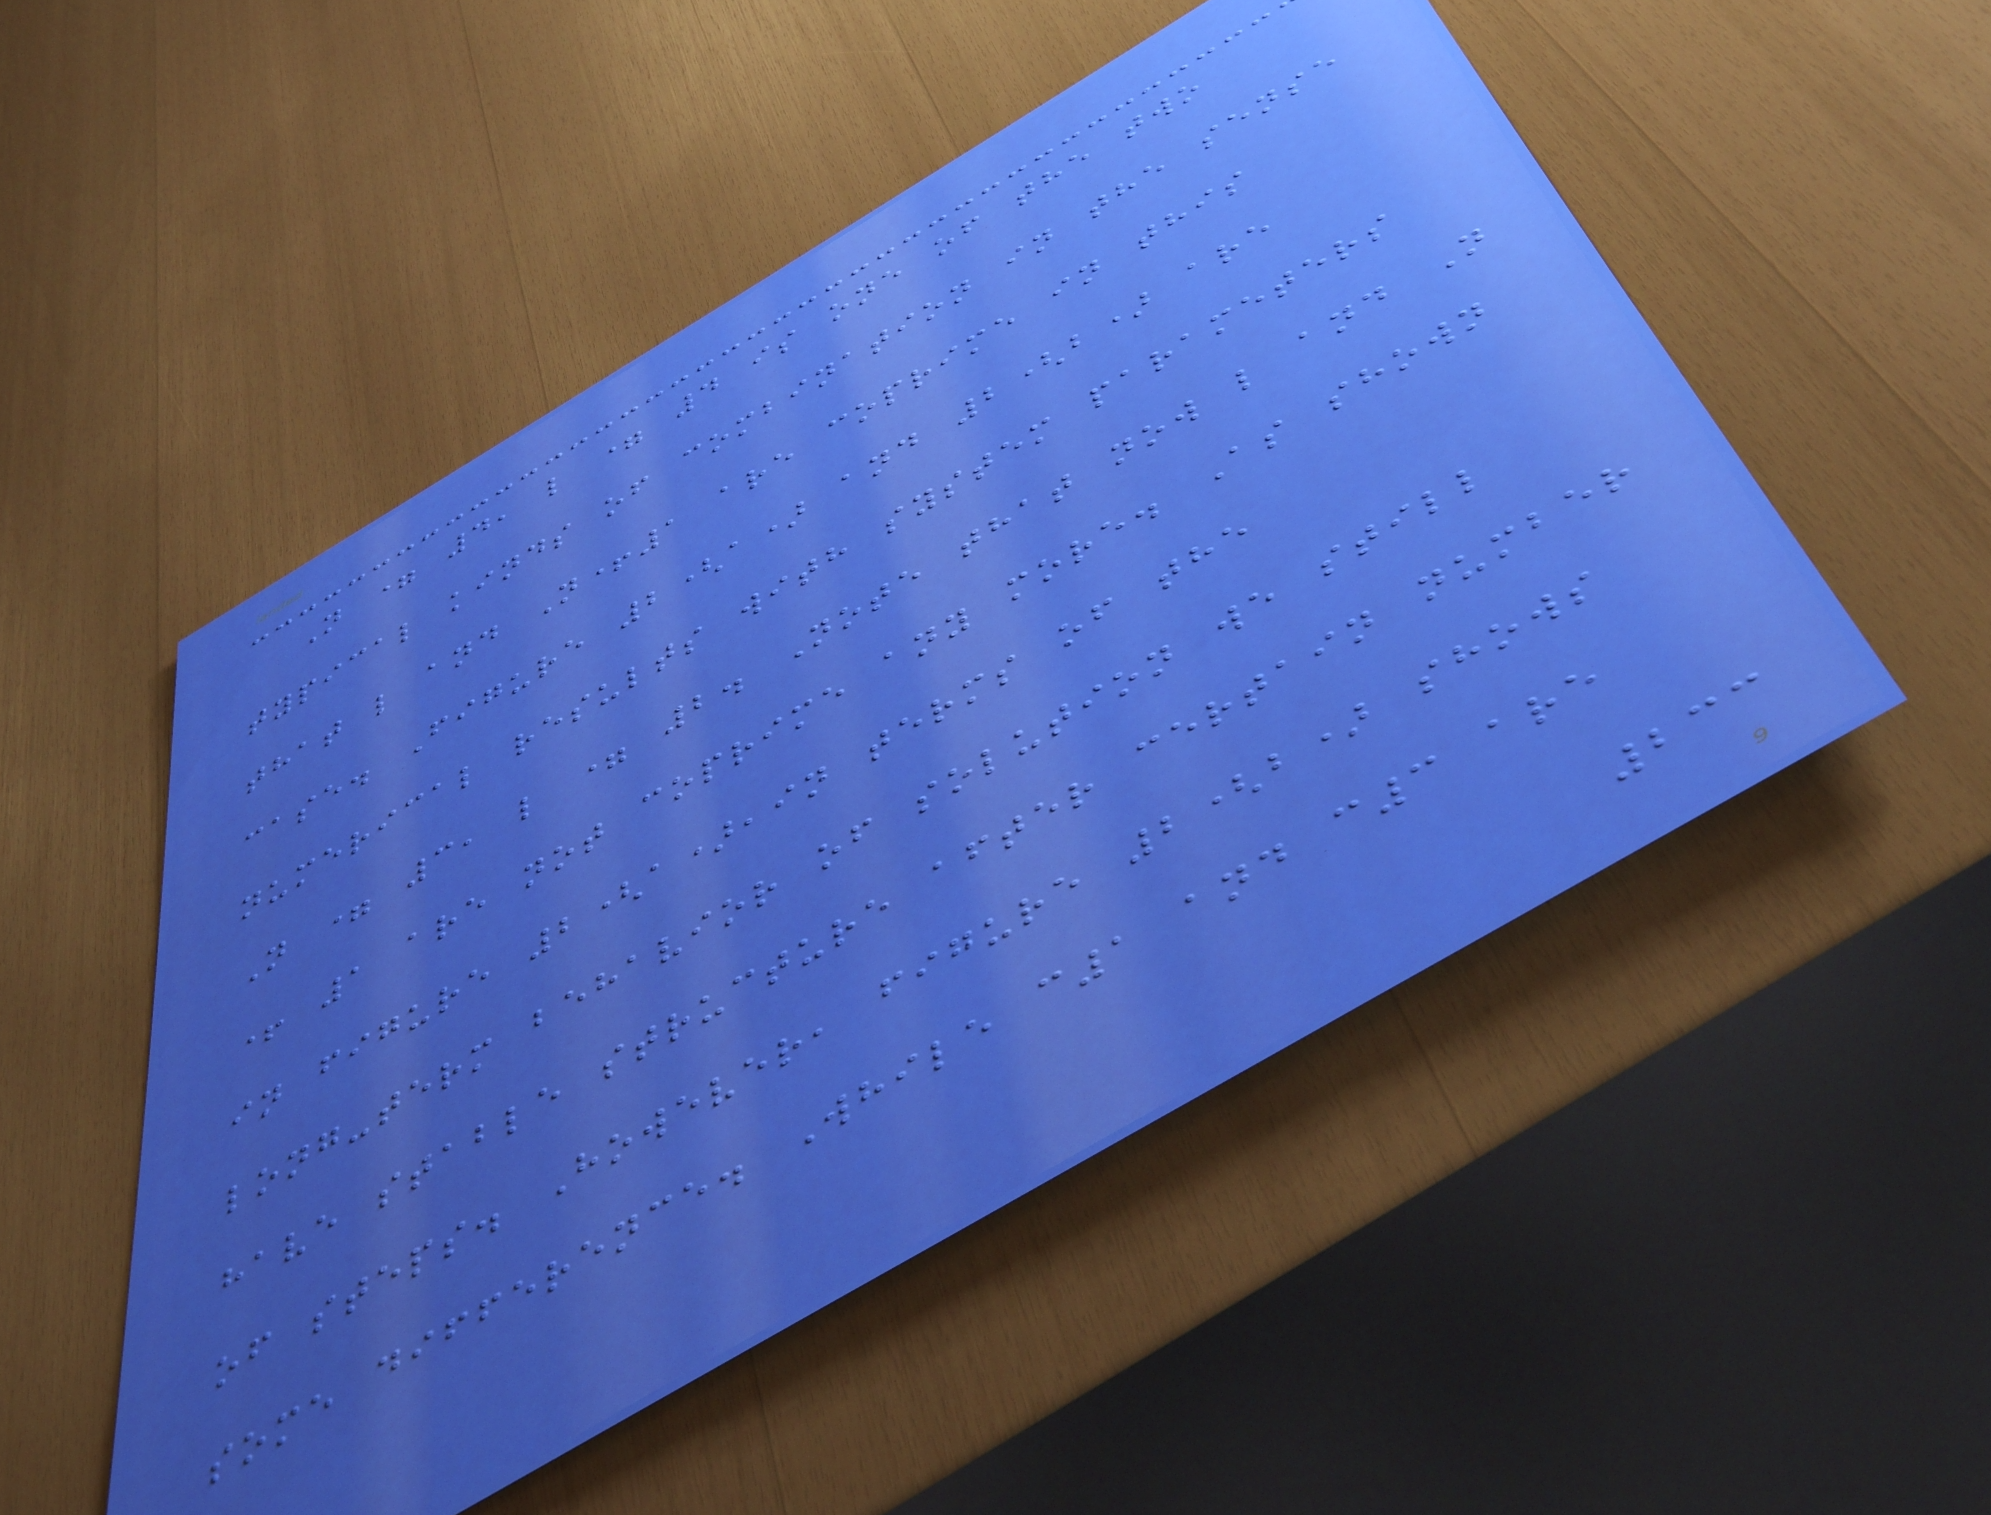N = 4, l = 4 is one of the two
typical kinds of combination in the sense
that l and N+1 are coprime in this
case. Figure 2(a) and 2(b) are
numerical results with system parameters
N = 3, l = 2. Note that now l and N
+ 1 are not coprime any more. As shown
in figure 2(a),in terms of the
long-term behavior of solution we still
have stable structure after certain number
of steps. However, figure 2(b) shows
some difference. While c1 and c3 are
233
